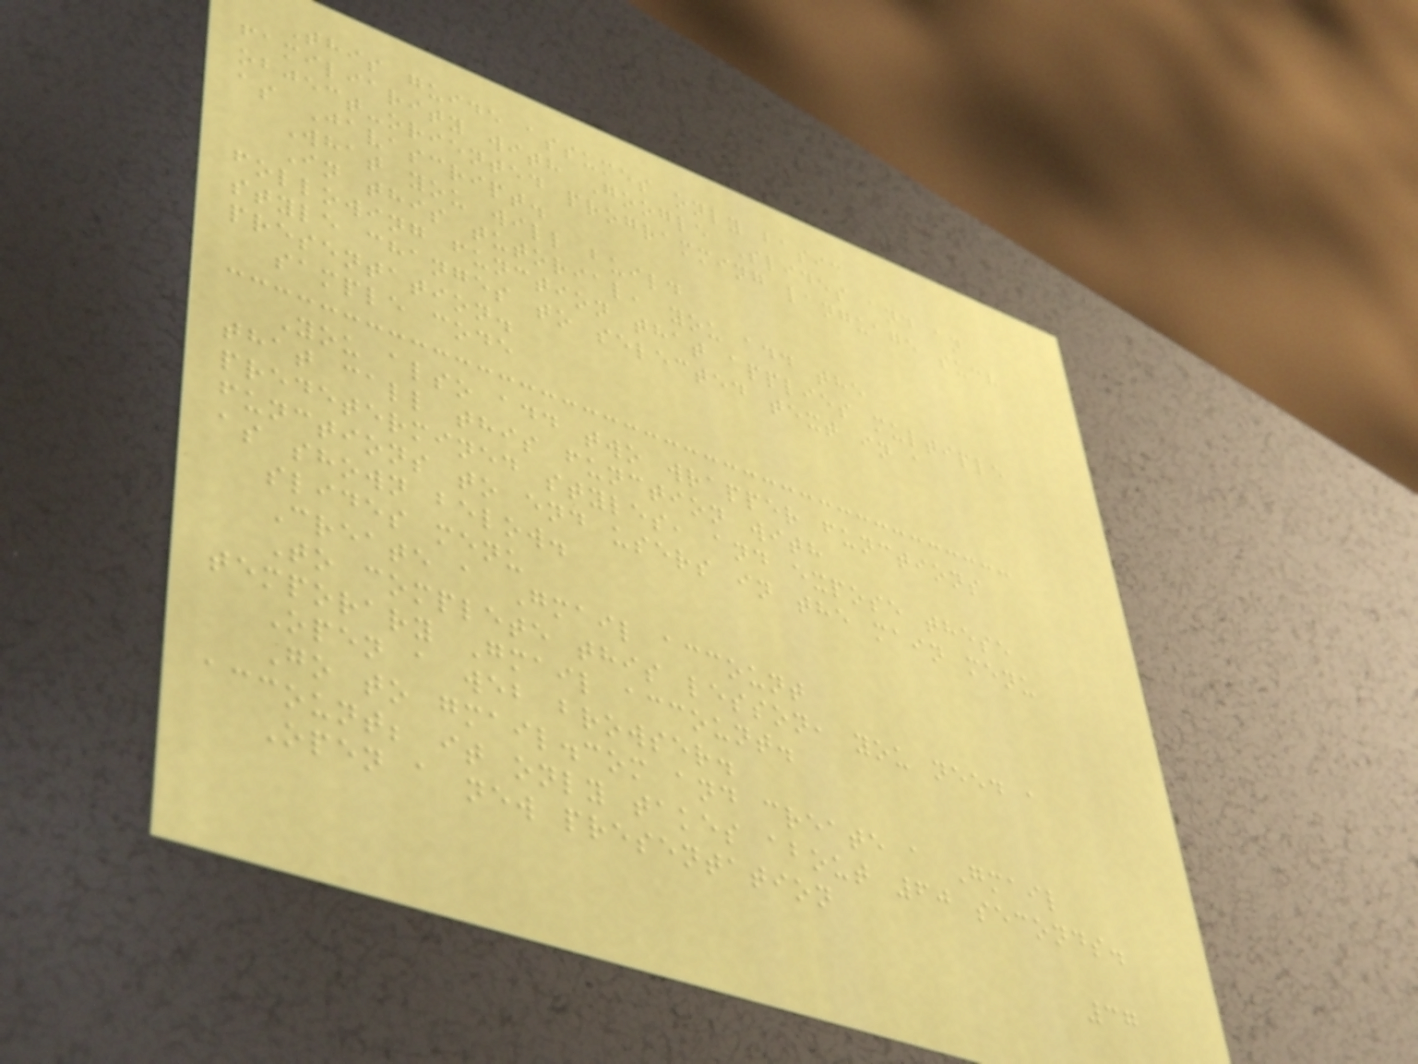This guide assumes only basic
familiarity with Google Slides and an
object-oriented programming language such
as Javascript.
What you will build
In this tutorial, you add the
following function that applies multiple
style changes to selected text in a
presentation.
sample code
You also add two wrapper functions
that call this function with
predetermined styles, and expose these
functions to end users in the main menu
as shown below.
slides menu
Create a Gmail account
To complete this lesson, you need a
temporary Gmail account.
Open a web browser.
Go to gmail.com and create a Gmail
account; it only takes about 60 seconds.
Open a new presentation
37
